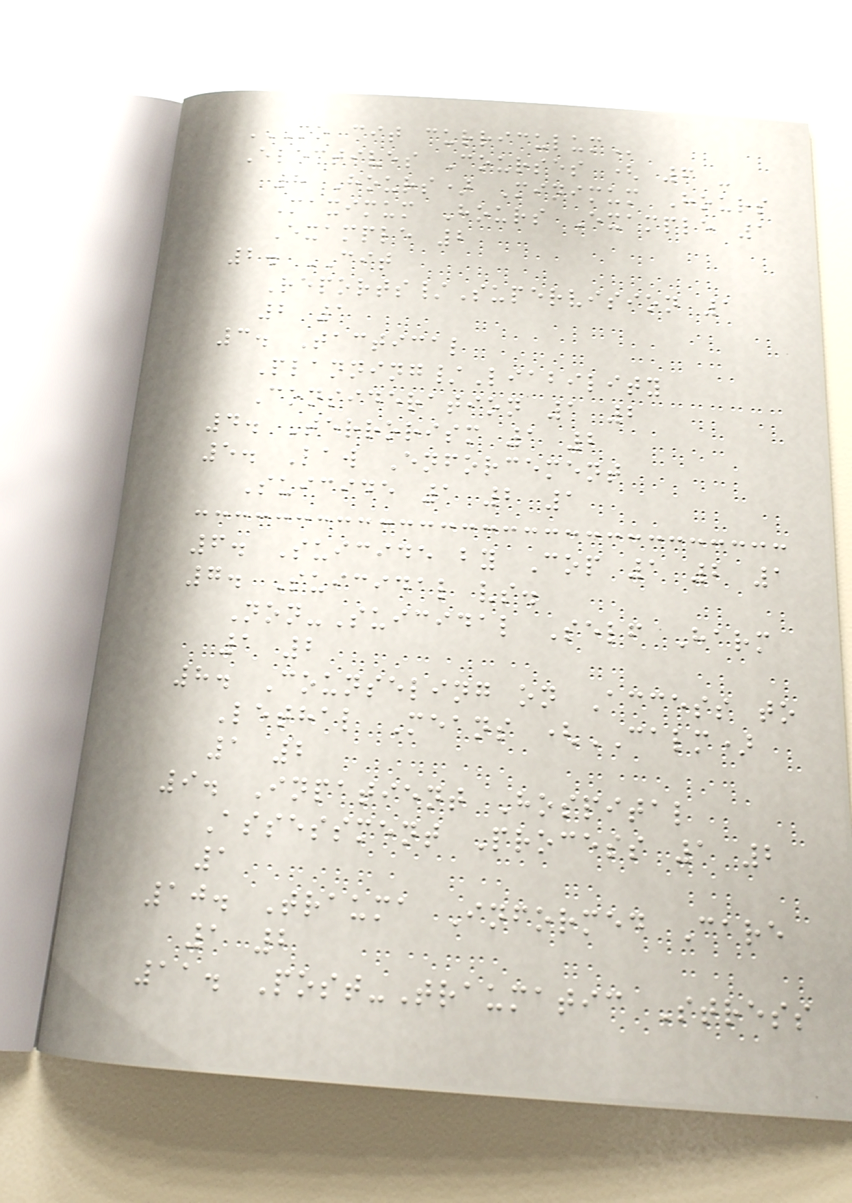MO CIT CURRICULUM
Electives Courses ( 6 -
8 Hours) Minimum Hours
Maximum Hours Example 1
Example 2
2. CIT
Reports/Supervision 1
2 1
3. Tactical
Planning/Liability
Consideration 1 2
4. Terrorism 1 2
5. Law Enforcement
Suicide 1 2 1
6. Suicide by Cop 1 2 1
7. Suicidal vs.
Non-Suicidal Self Harm
1 2
8. Counseling on Access to
Lethal Means (CALM)
1 2
9. Inpatient Hospital
Assessment Process 1 2
1
10. Trauma Informed Care
1 2
11. Post-Traumatic Stress
